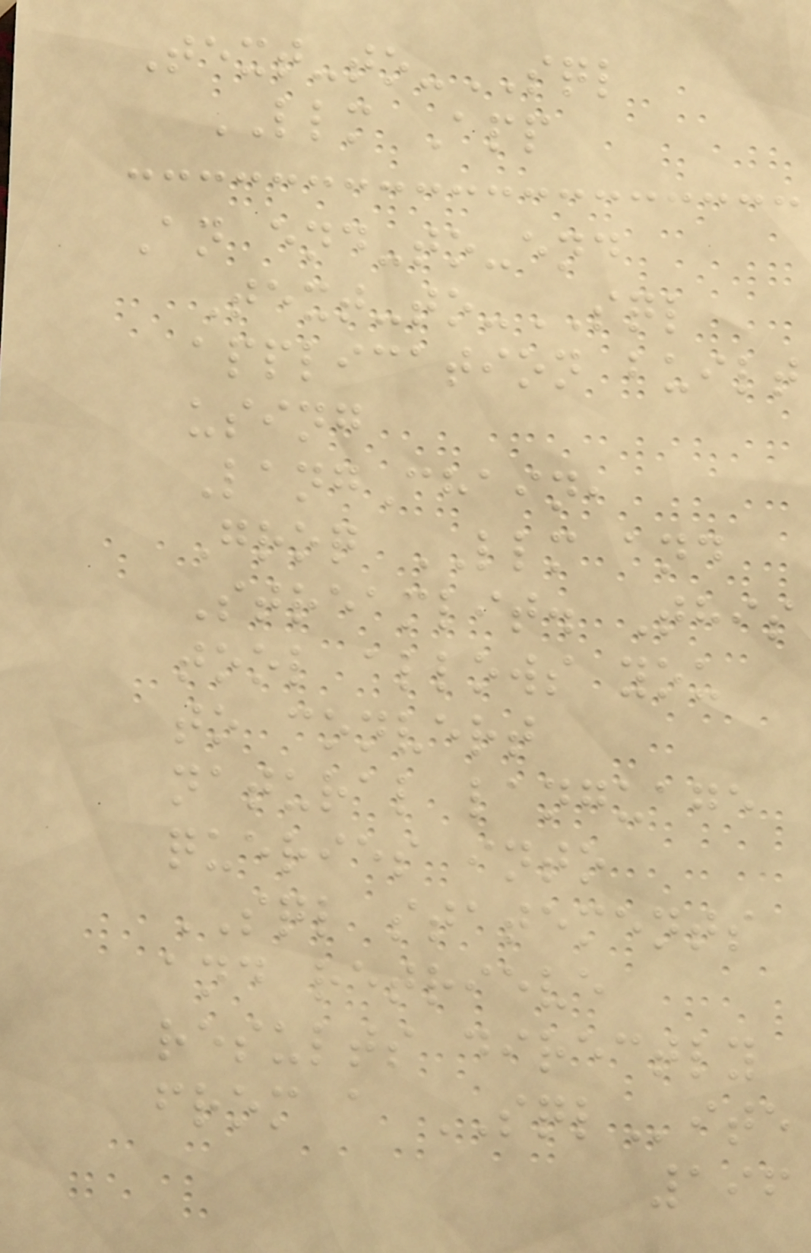Text-to-SQL
LLM App
An end-to-end
Text-to-SQL
application built
using
LangChain,
Groq LLM and
Streamlit. This
tool allows you
to convert
natural language
queries into
SQL statements
and retrieve
results directly
from a SQLite
196
